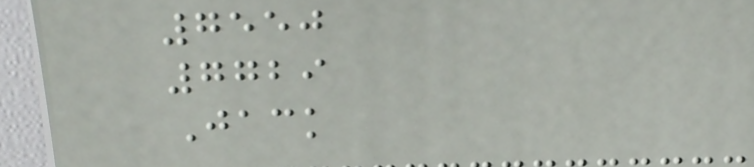7550
7729
Jack
